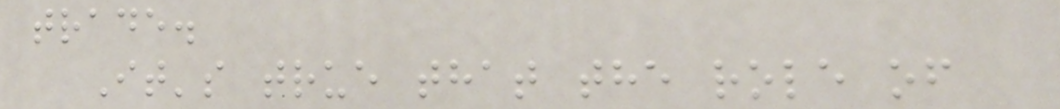trade.
It's true that the role of
